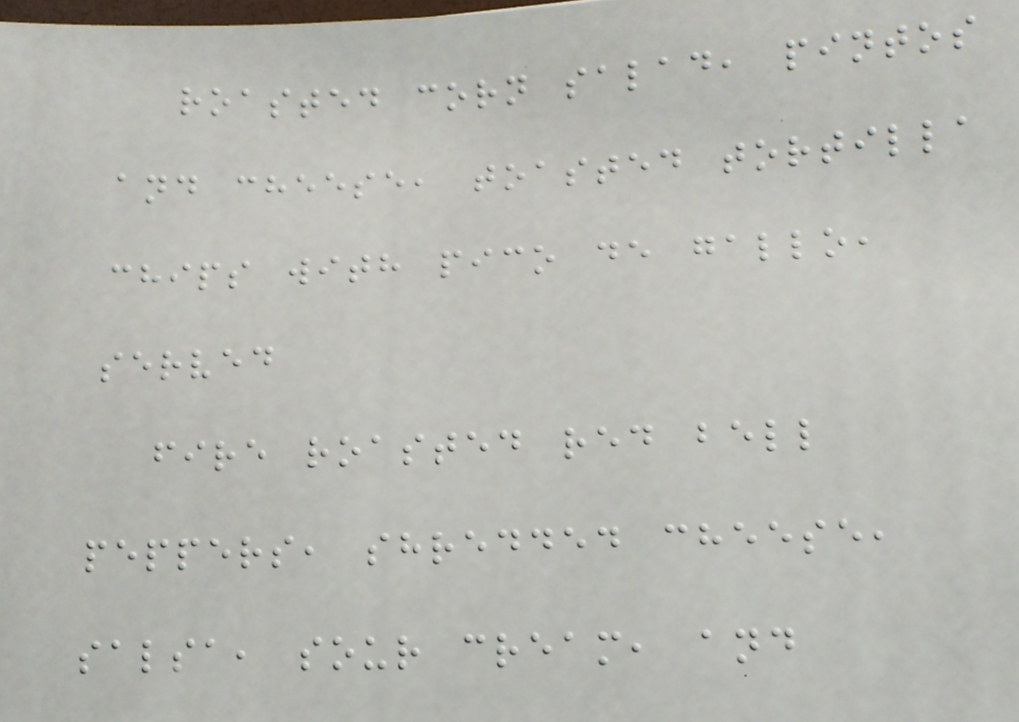roasted corn salad, pintos
and cheese, toasted tortilla
chips with pico de gallo,
served
fire roasted red bell
peppers, shredded cheese,
salsa, sour cream, and
